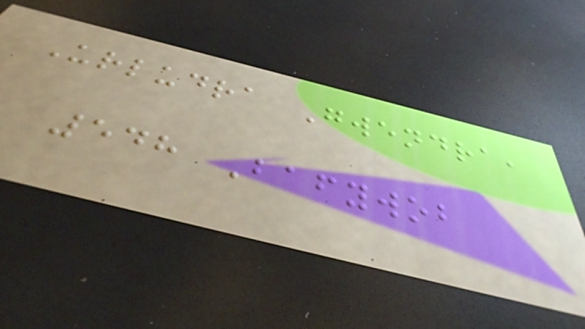Urludra Gwendra,
548 Bafywob
